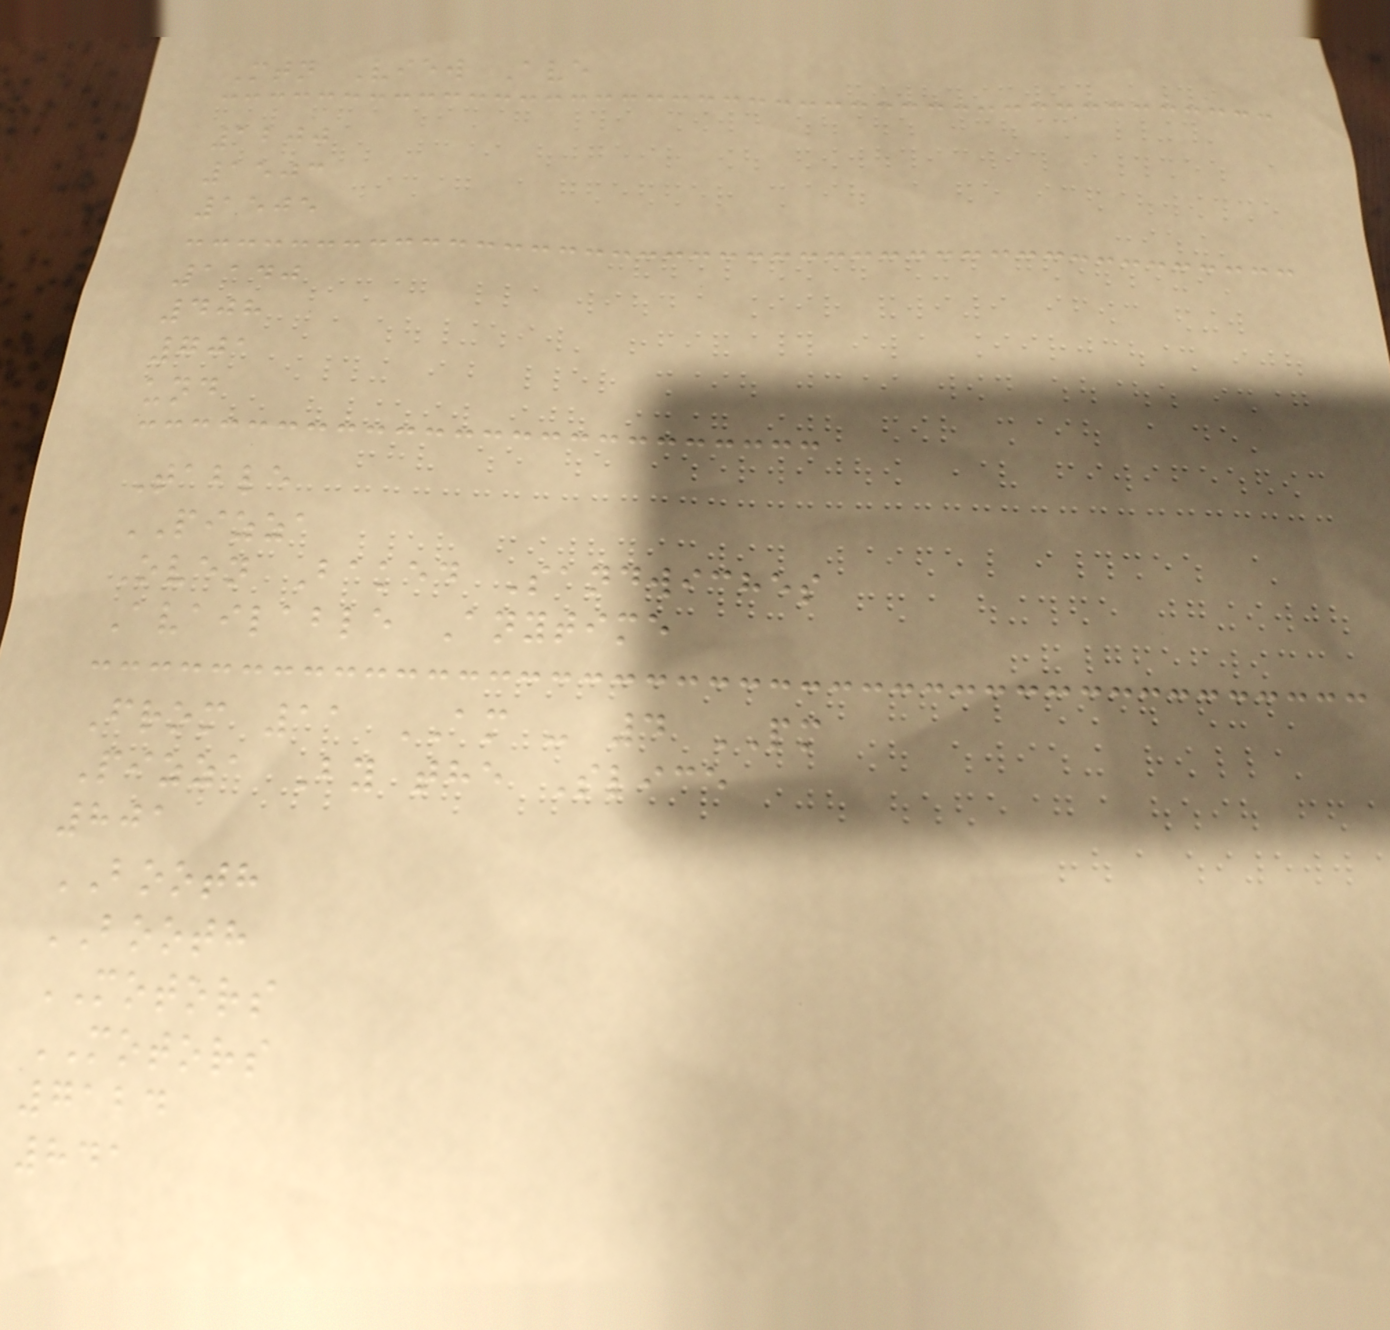Mtn View Ave
1200
1503
1505
1140
408
701
und
Table
PIZZA
Oven Baked Sandwiches
Available Anytime
From 11 AM - 4 PM
Pizza By the Slice
801
BOOTH
BOOTH
MOTORS
MOTORS
7124
841
